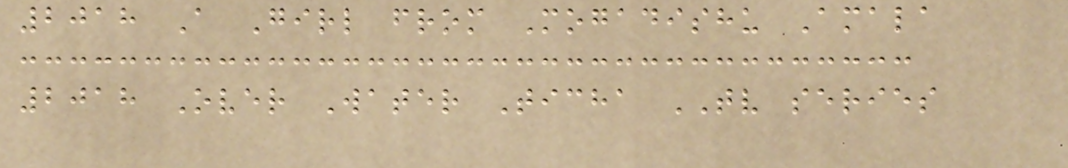2018 A Girl from Mogadishu Amala
2018 Over Water Ticha TV series
